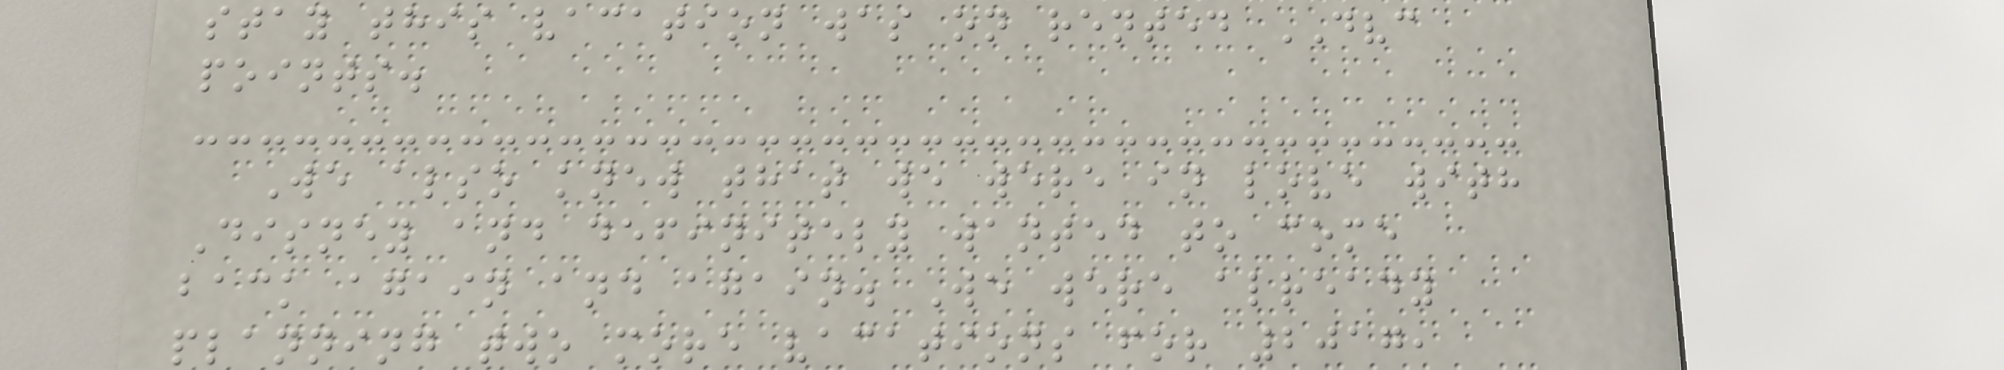stay this vacation was on rented DVC
points.
We also knew that we were in love with
Disney and definitely wanted to come
back again and again. We were already
planning two more vacations for 2017,
